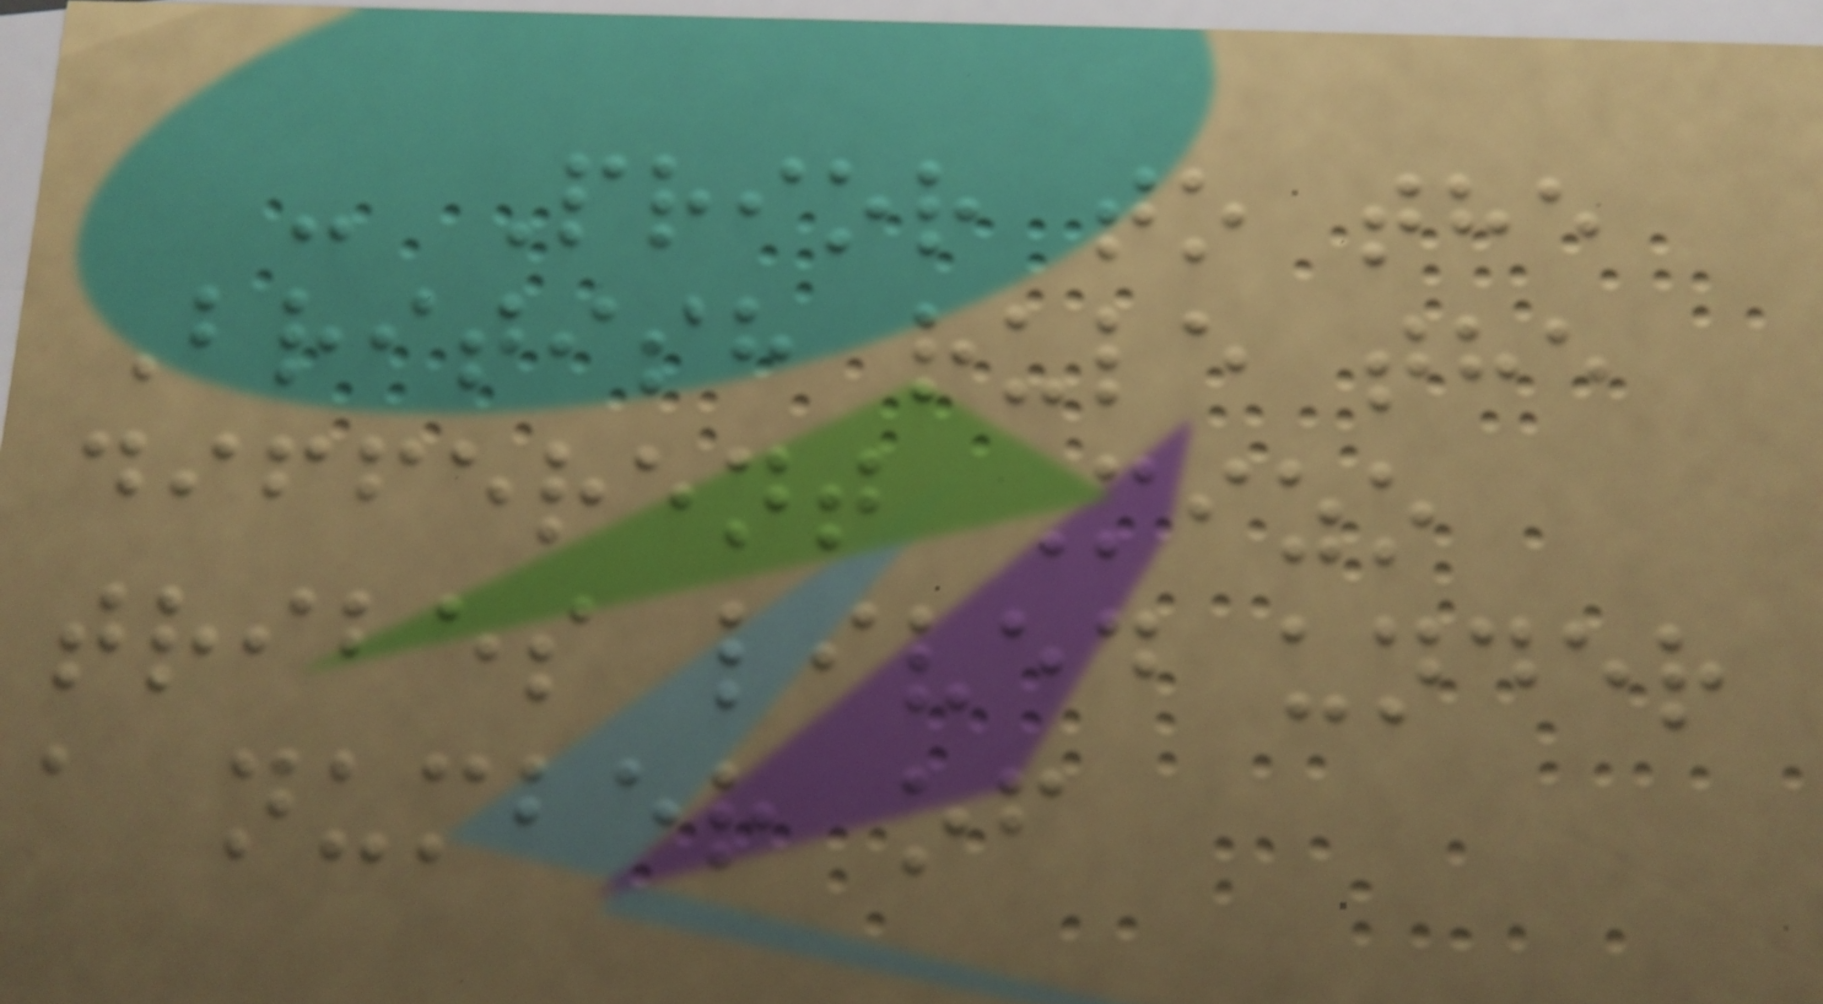- Prior to the
British rule the
different Mizo
tribes lived under
a number of
